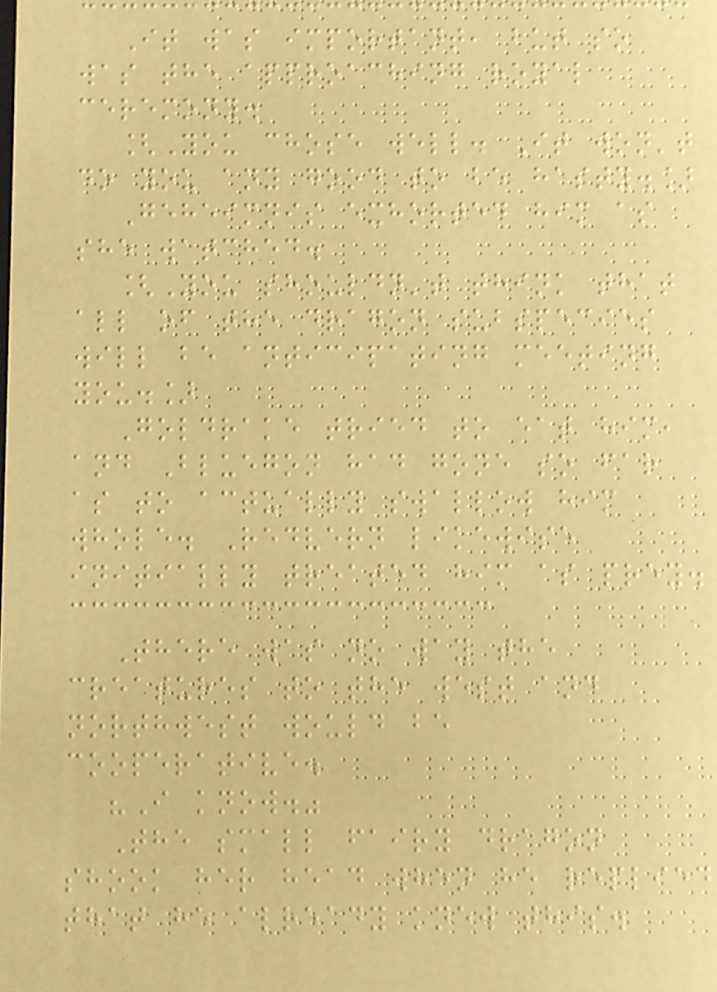It was important, but so
was the approaching royal
ceremony.
[You chose well. It won't
do you any good to be hasty.]
Geheimnis exhorted him as
she watched.
[You shouldn't think that
all of the dragon subspecies
will be anticipating meeting
you.]
Goldrake tried to eat him,
and Bluegon had gone so far
as to actually swallow him
whole. Redvern likewise
initially treated him as prey.
There was no way the
creatures to the west and
northwest would be
cooperative.
"I know."
The small fairy dragon
shook her head when he replied
that he already knew this.
